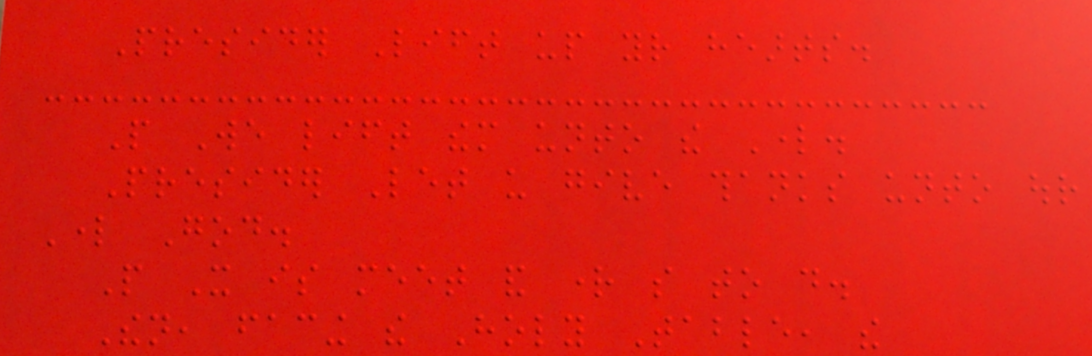Presider Lift up your hearts.
People We lift them unto the Lord.
Presider Let us give thanks unto our
Lord God.
People It is meet and right so to do.
Then, facing the Holy Table, the
